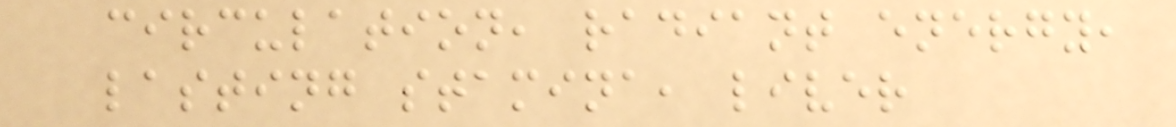circulation, radiant energy,
lasting stamina, liver
